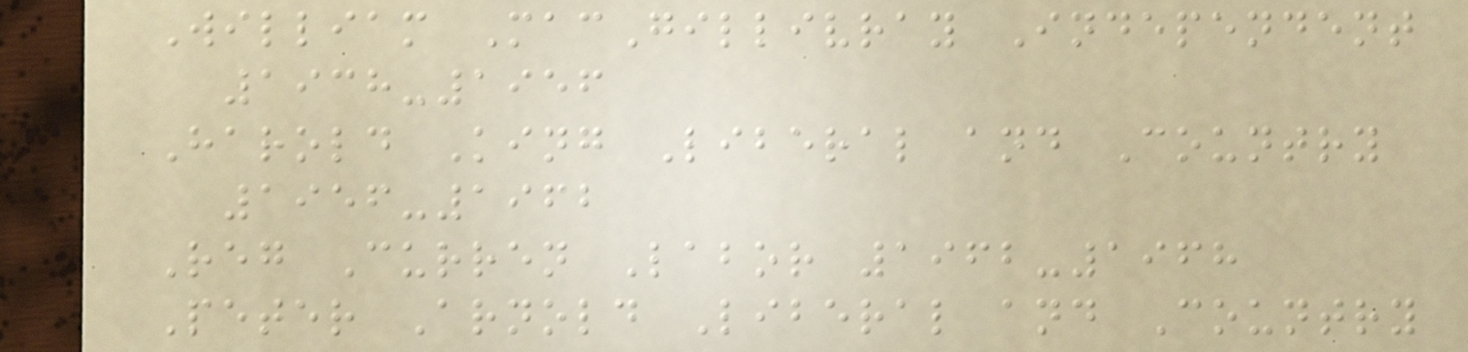William MacGillivray Independent
1938-1956
Harold King Liberal and Country
1956-1962
Reg Curren Labor 1962-1968
Peter Arnold Liberal and Country
